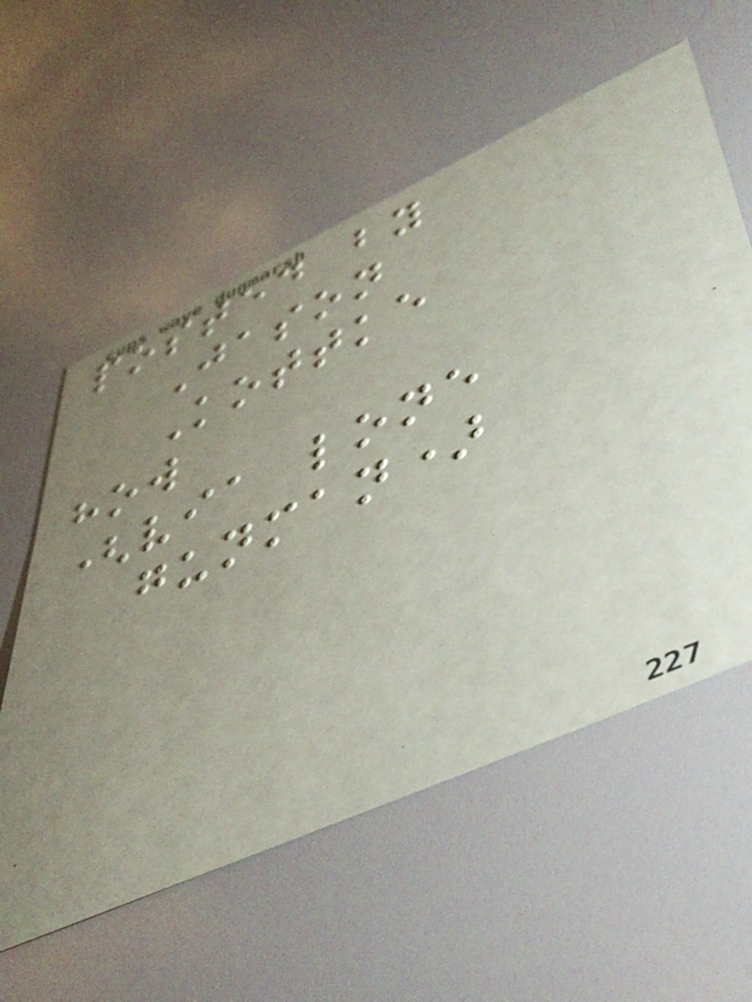posted by
Jason
Kottke
how
(via lone
gunman)
